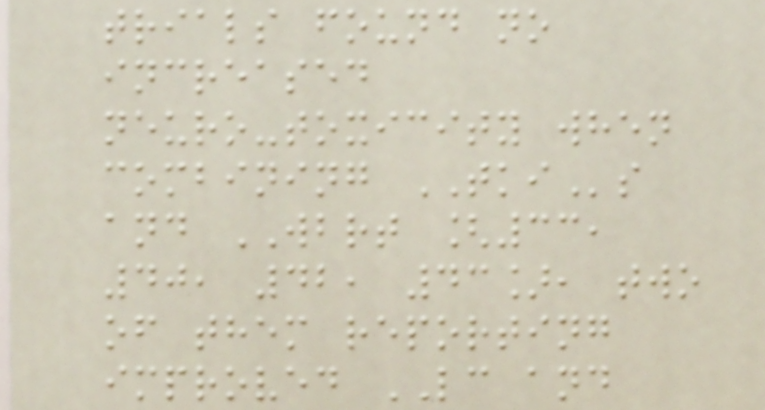trials found no
increased
neuro-toxicity when
combining TKIs
and WBRT [33,
40, 42, 43], two
of them reporting
improved LC and
